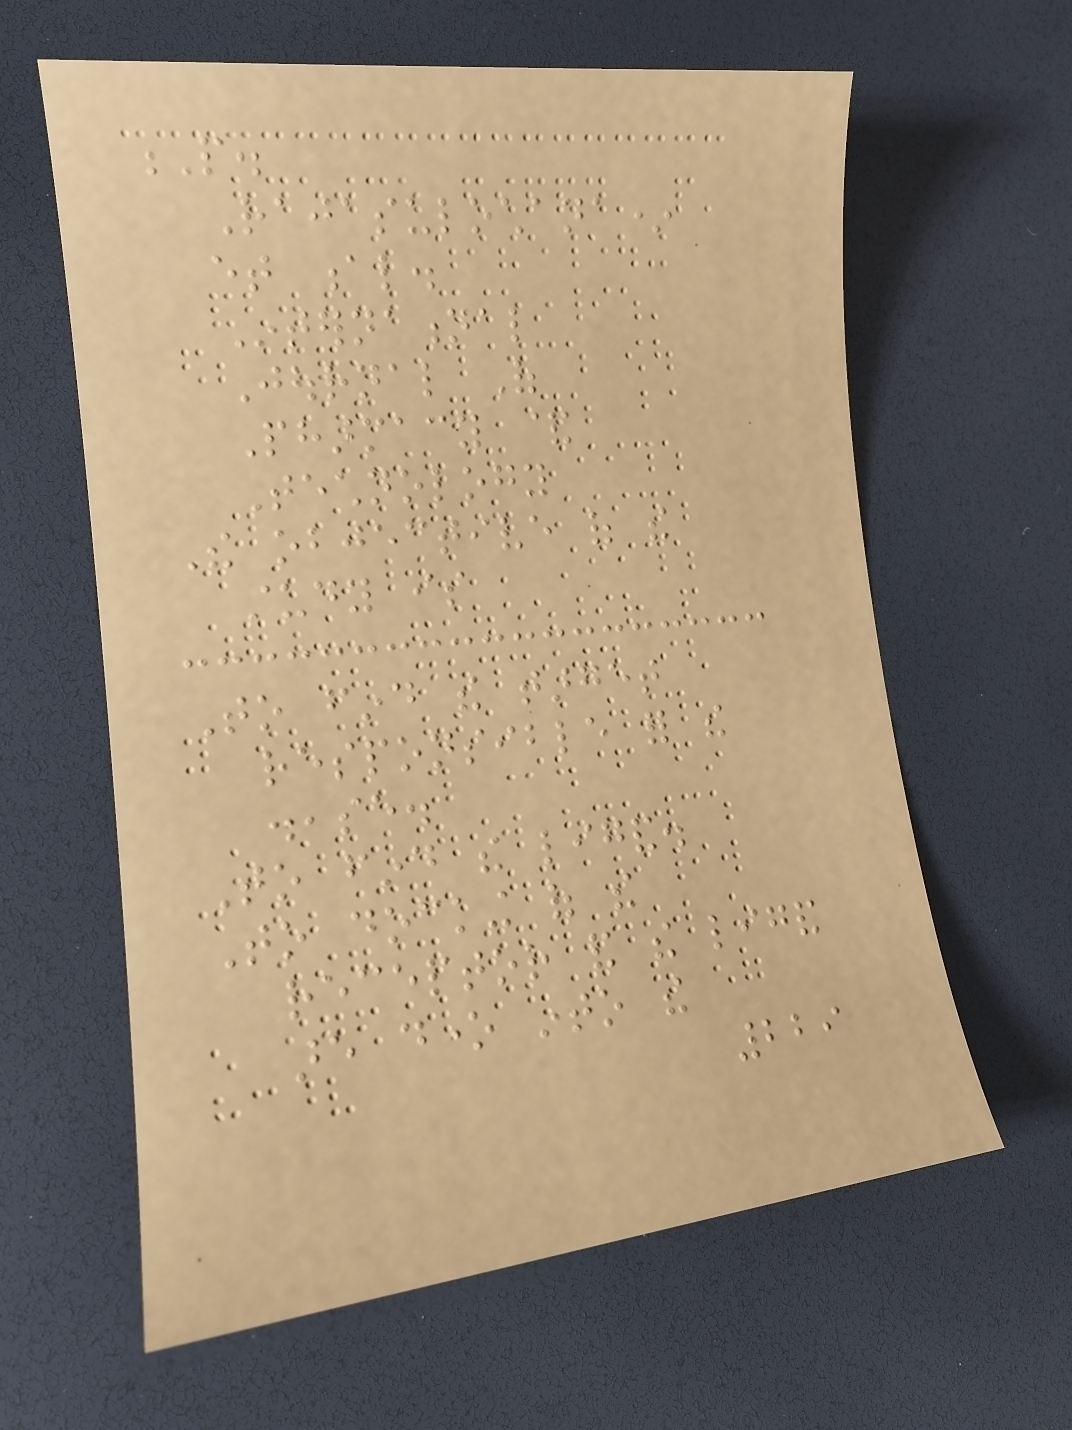P.
Rajasulochana*
et al.
International
Journal Of
Pharmacy &
Technology
The objective of the
study is
To find the target
responsible for the
disease.
To find the ligand.
To docking of the
receptor and the ligand
are done into the
229
